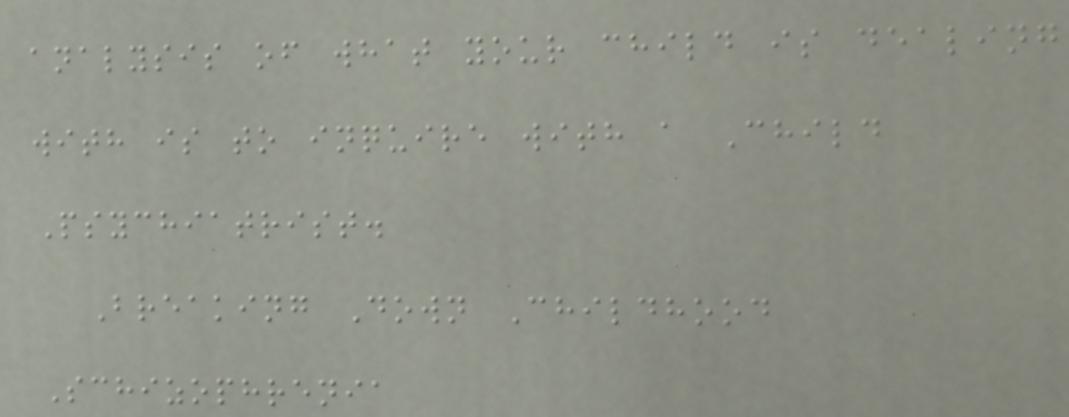analysis of what your child is dealing
with is to inquire with a Child
Psychiatrist.
Breaking Down Childhood
Schizophrenia
